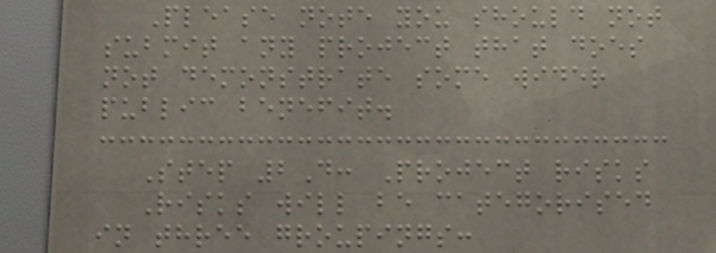Please note you should not
submit any project that does
not demonstrate some wider
public benefit.
Step 2D: Project risks
Risks will be categorised
in three groupings:
